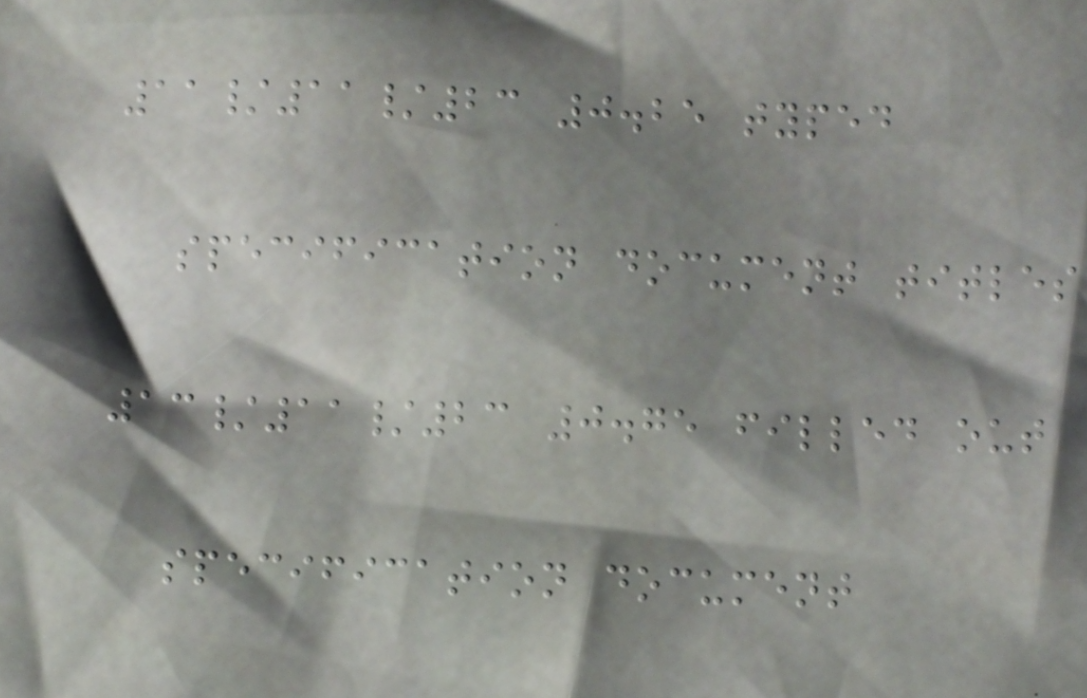11/11/23 0.25 typed
specification document titles
13/11/23 0.75 filled out
specification document
